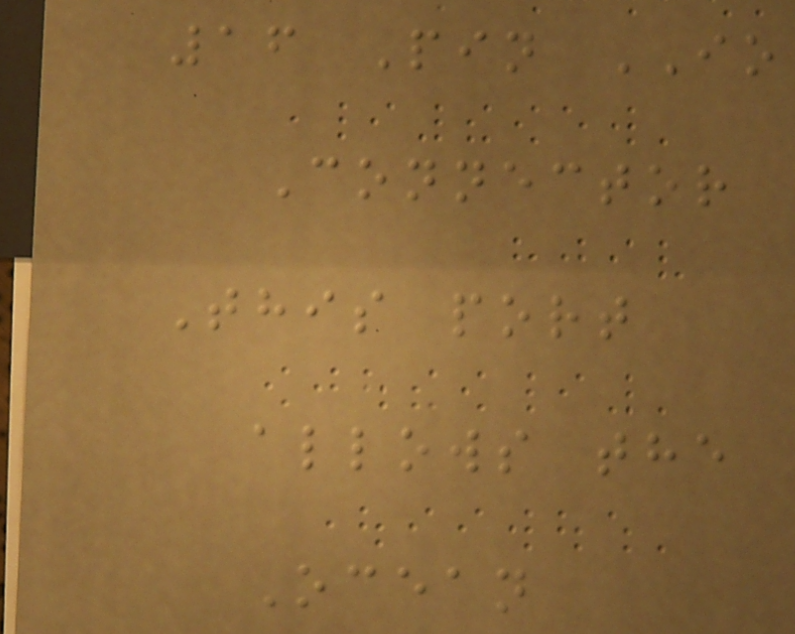16 Pin IO
Connector
This port
allows the
Ocean
